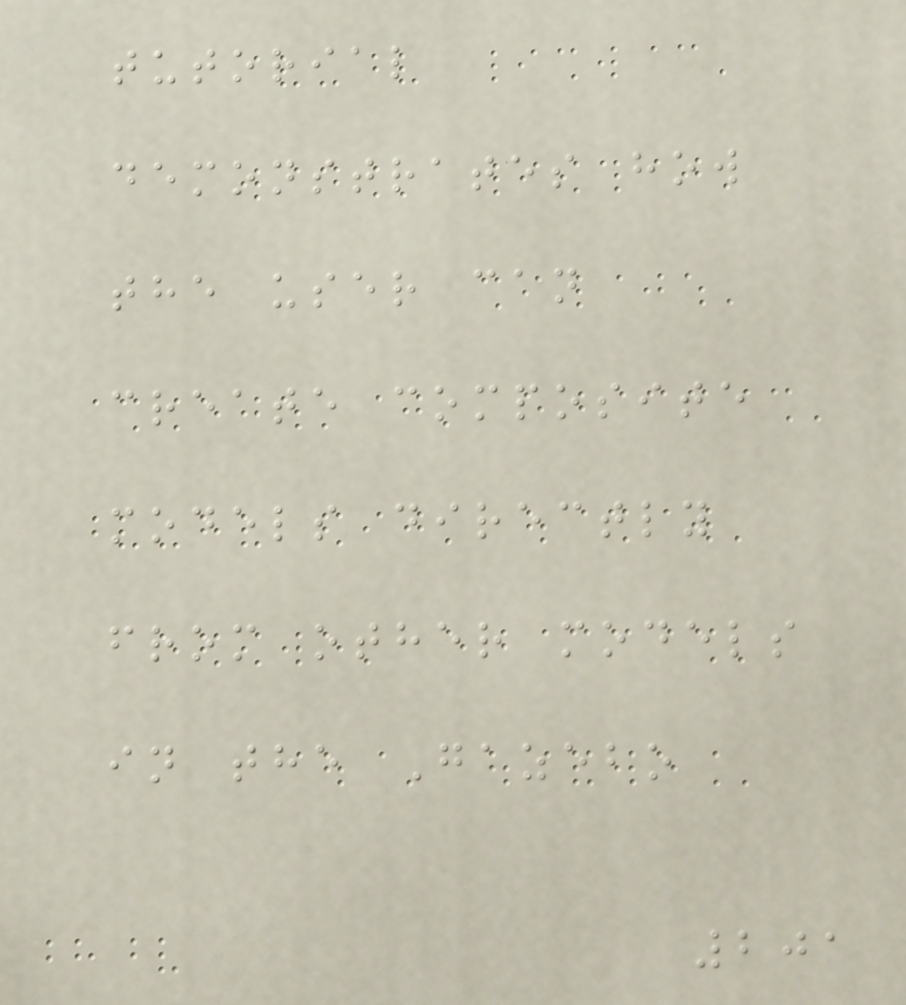tutorial
demonstrates how
the user can
create composite
models directly
from other models
in the Gazebo
201
